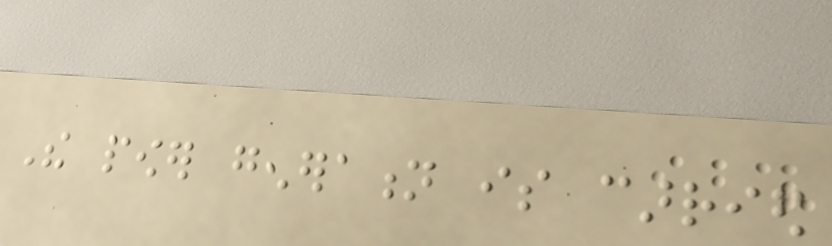The power generation is carried
